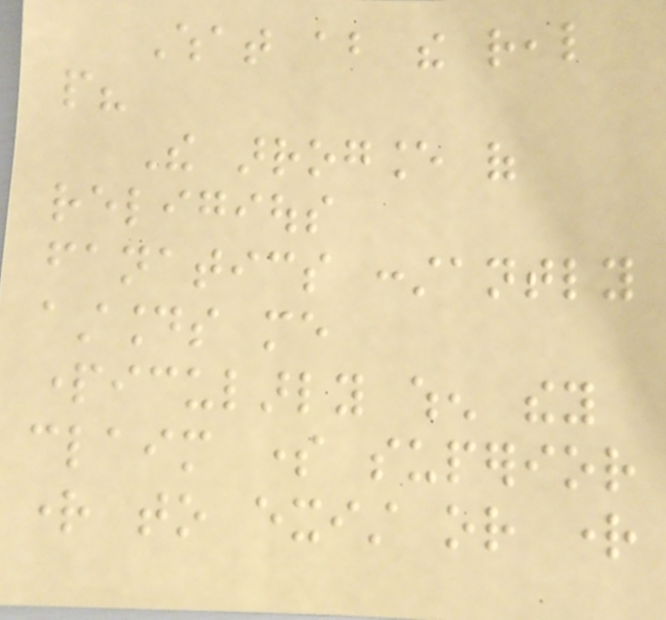What about the real
people?
The arrogance of
religious
fanatics constantly
astounds me
particularly when they
claim some superior
right to exist or right
